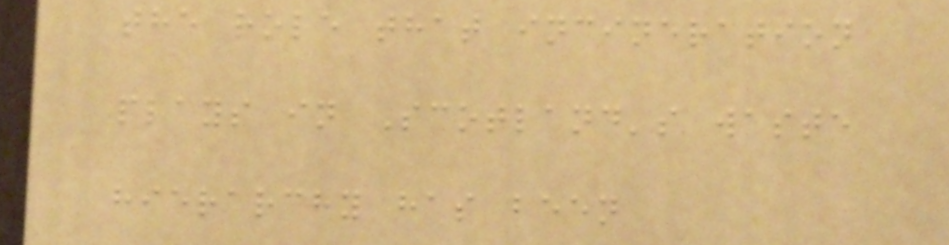the role that incineration
plays in Scotland's waste
hierarchy has been
